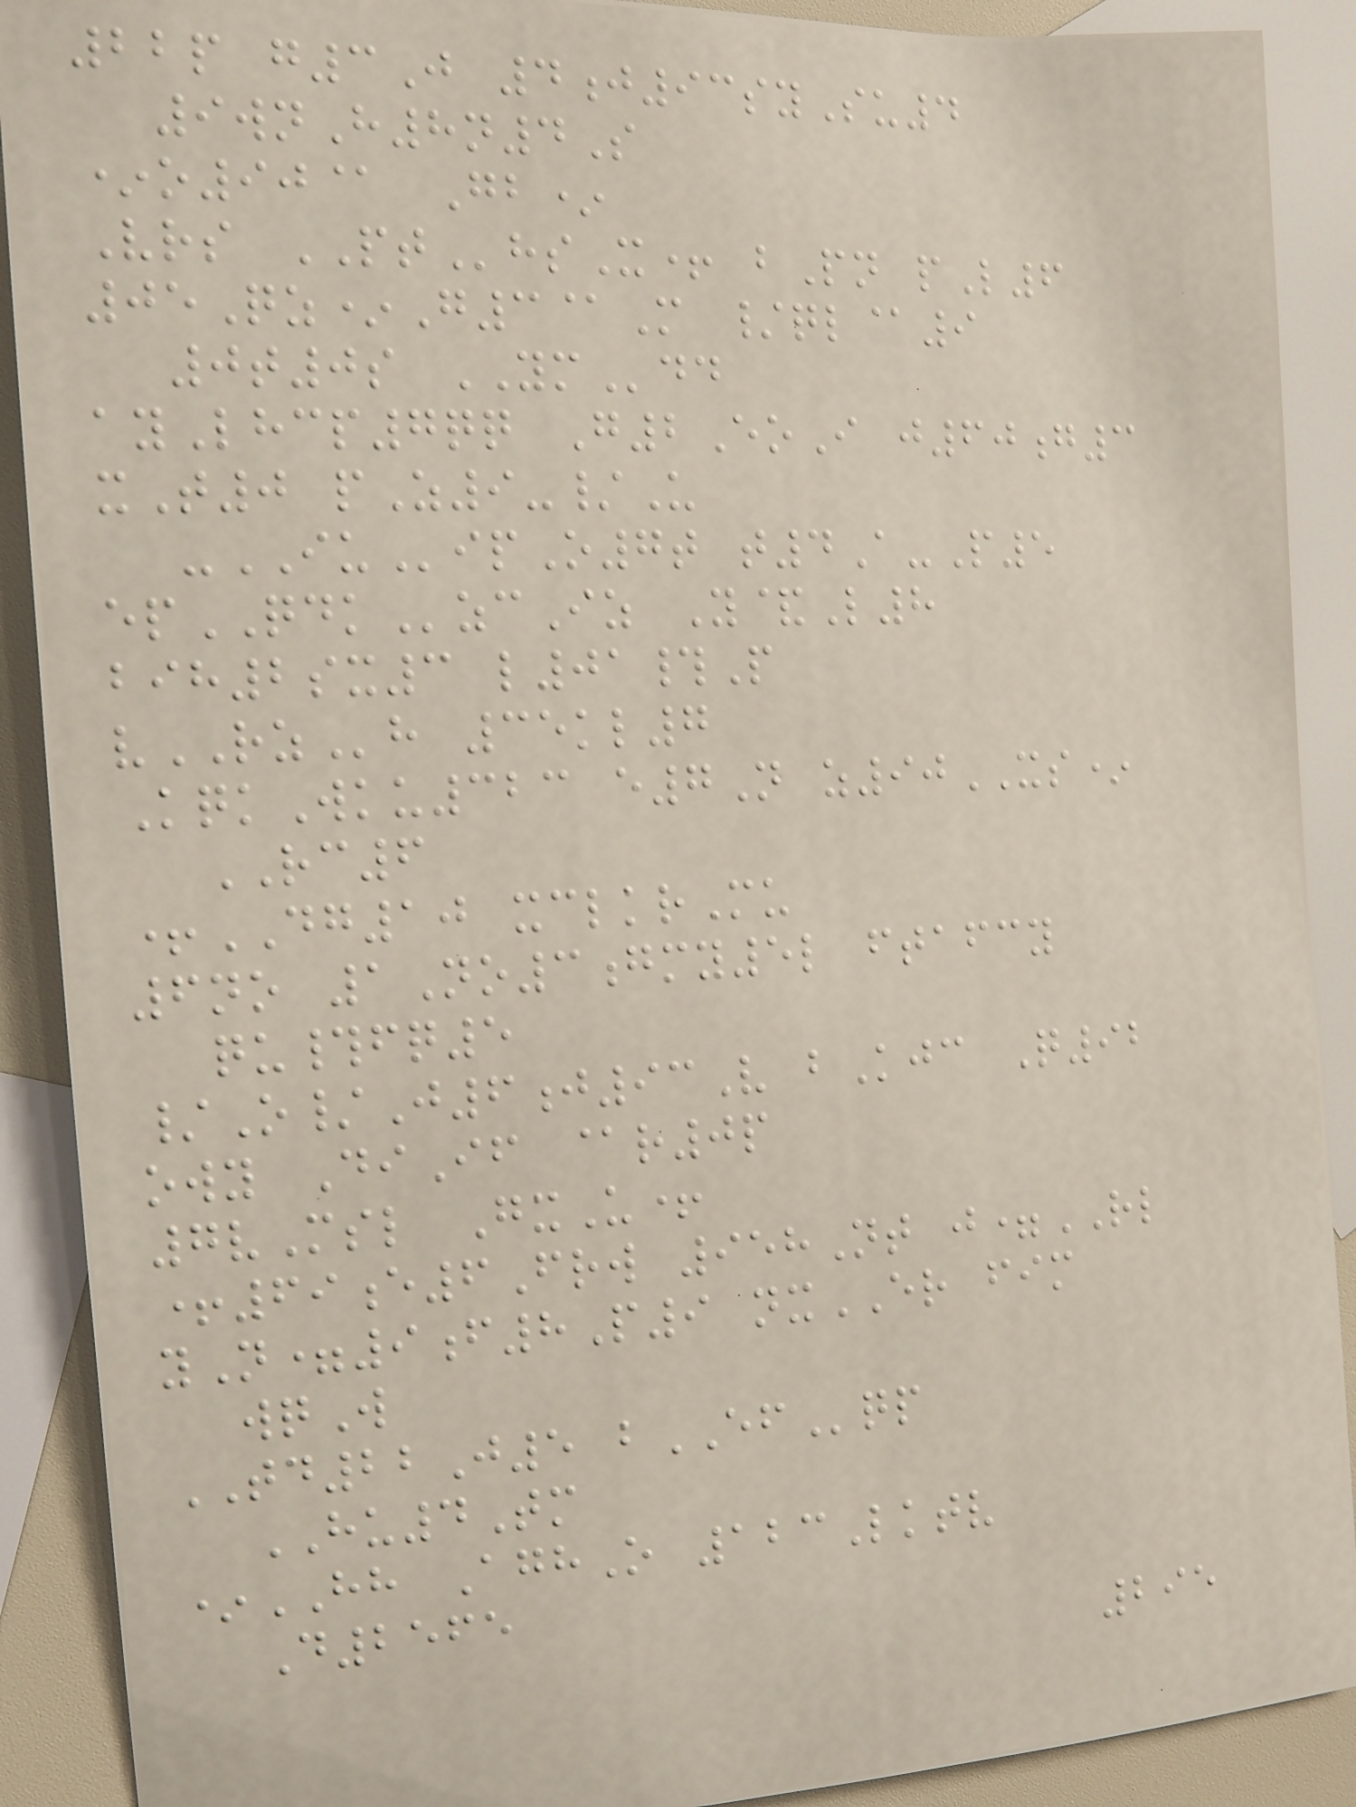22p g3J 4j93sySu4
9wnH8n4S
*o90@ Gb*
Vrs PThsX+ bPn pL6
05Qz*G3@M /ql@9
0t0s YMdd
ayLhcp7qq G2EoI j60g3
xT0 pZ9-/U
-IUipO7t t4A-P5
epQDKzcIz Y&L8
bih2sx3 l01#P
vRZh 35kl7
KqkWku323 e7N z90XS*
RC6
+DG10 xclkrMu
6no 1No3gmy5l ftafcy
qu#fq5
/O/J6j93V bKjc Q92
owy DiIf @r0p
7vMsl GxU+
+69e6Frw 958Nt j=RL
yN=9f8P9 nxER fim
wqW
TD22J5 bEFqp
HU4Tm
*HH AghO 123Lktv
D2565
295
